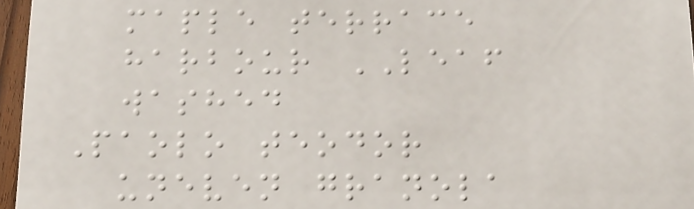maple terrace
harbour LEAF
washed
Paolo teodor
uneven granola
